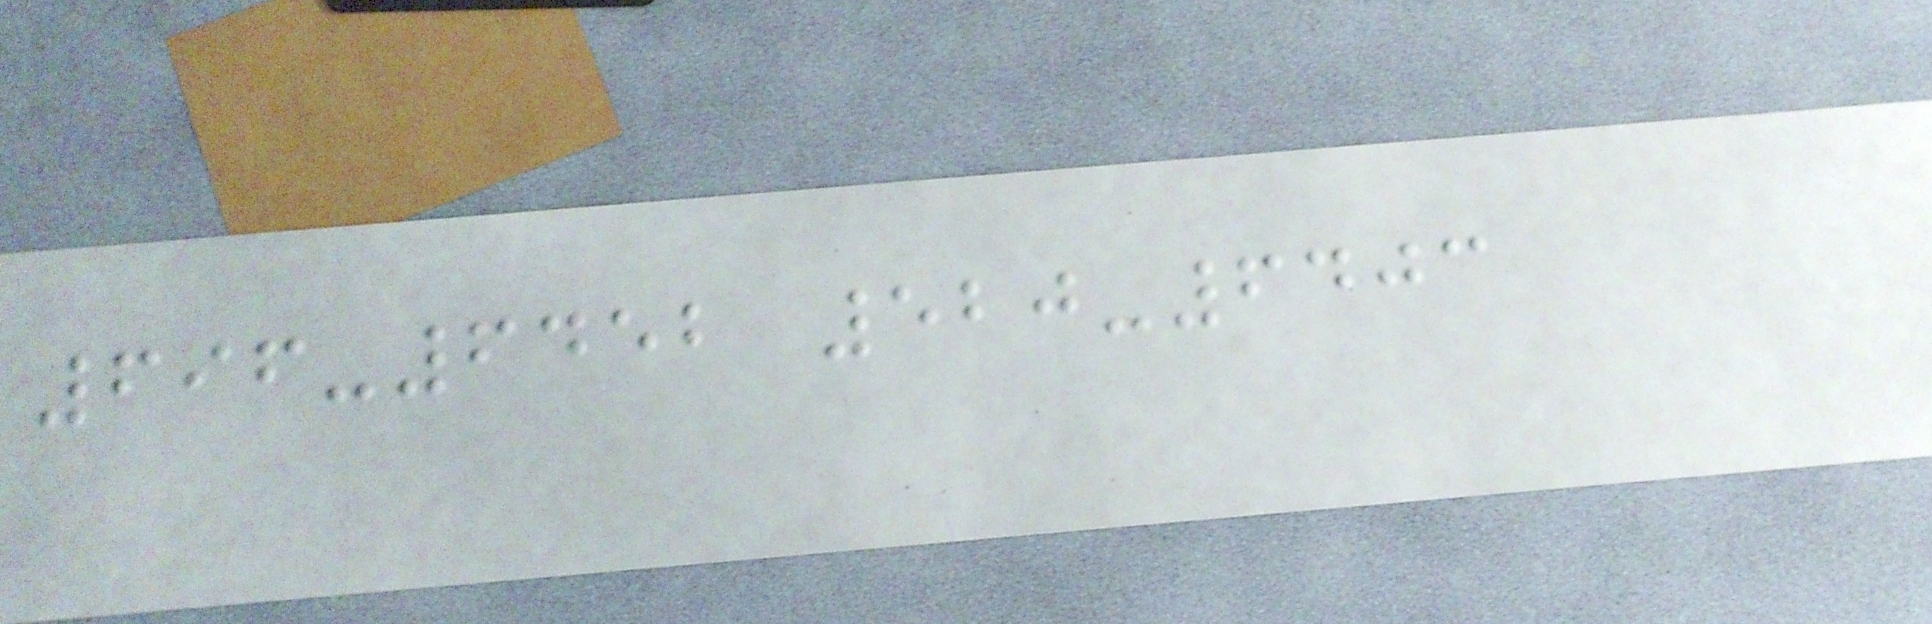696-6452 520-6403
